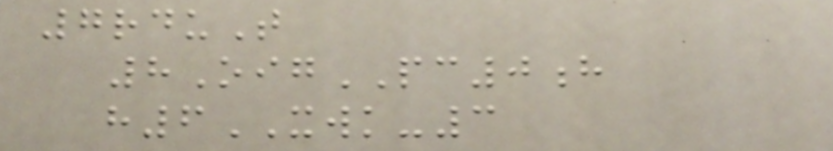7rduT
8OigPC0h
h6XWK-3
